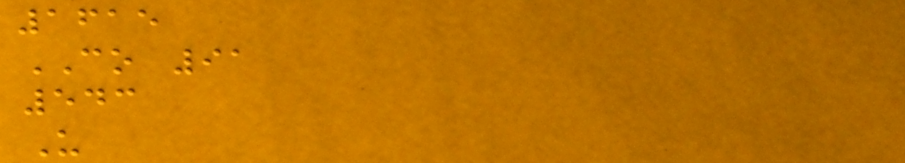1615
CO 91
543
U
